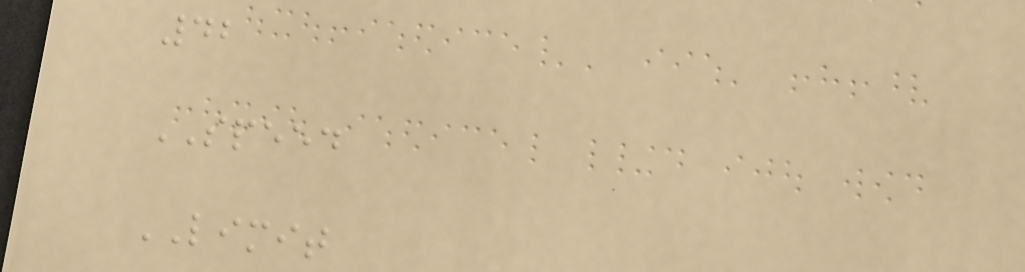42
SPEED
LIMIT
